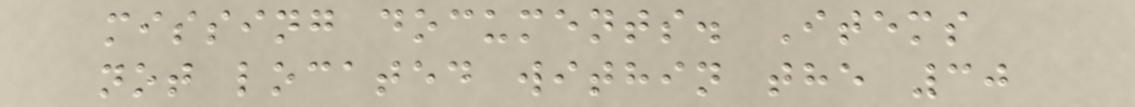missing documents. Items
not located within the 30
